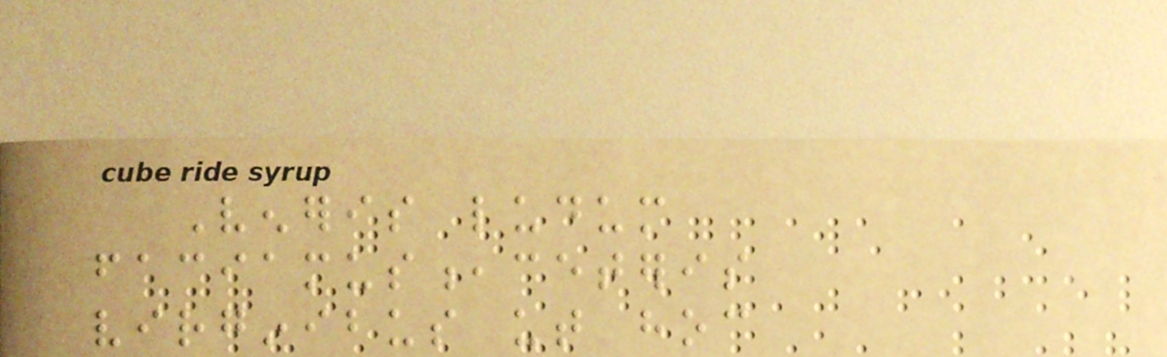Veneris ludum
faciamus,ceteris
virginibus ut hoc
